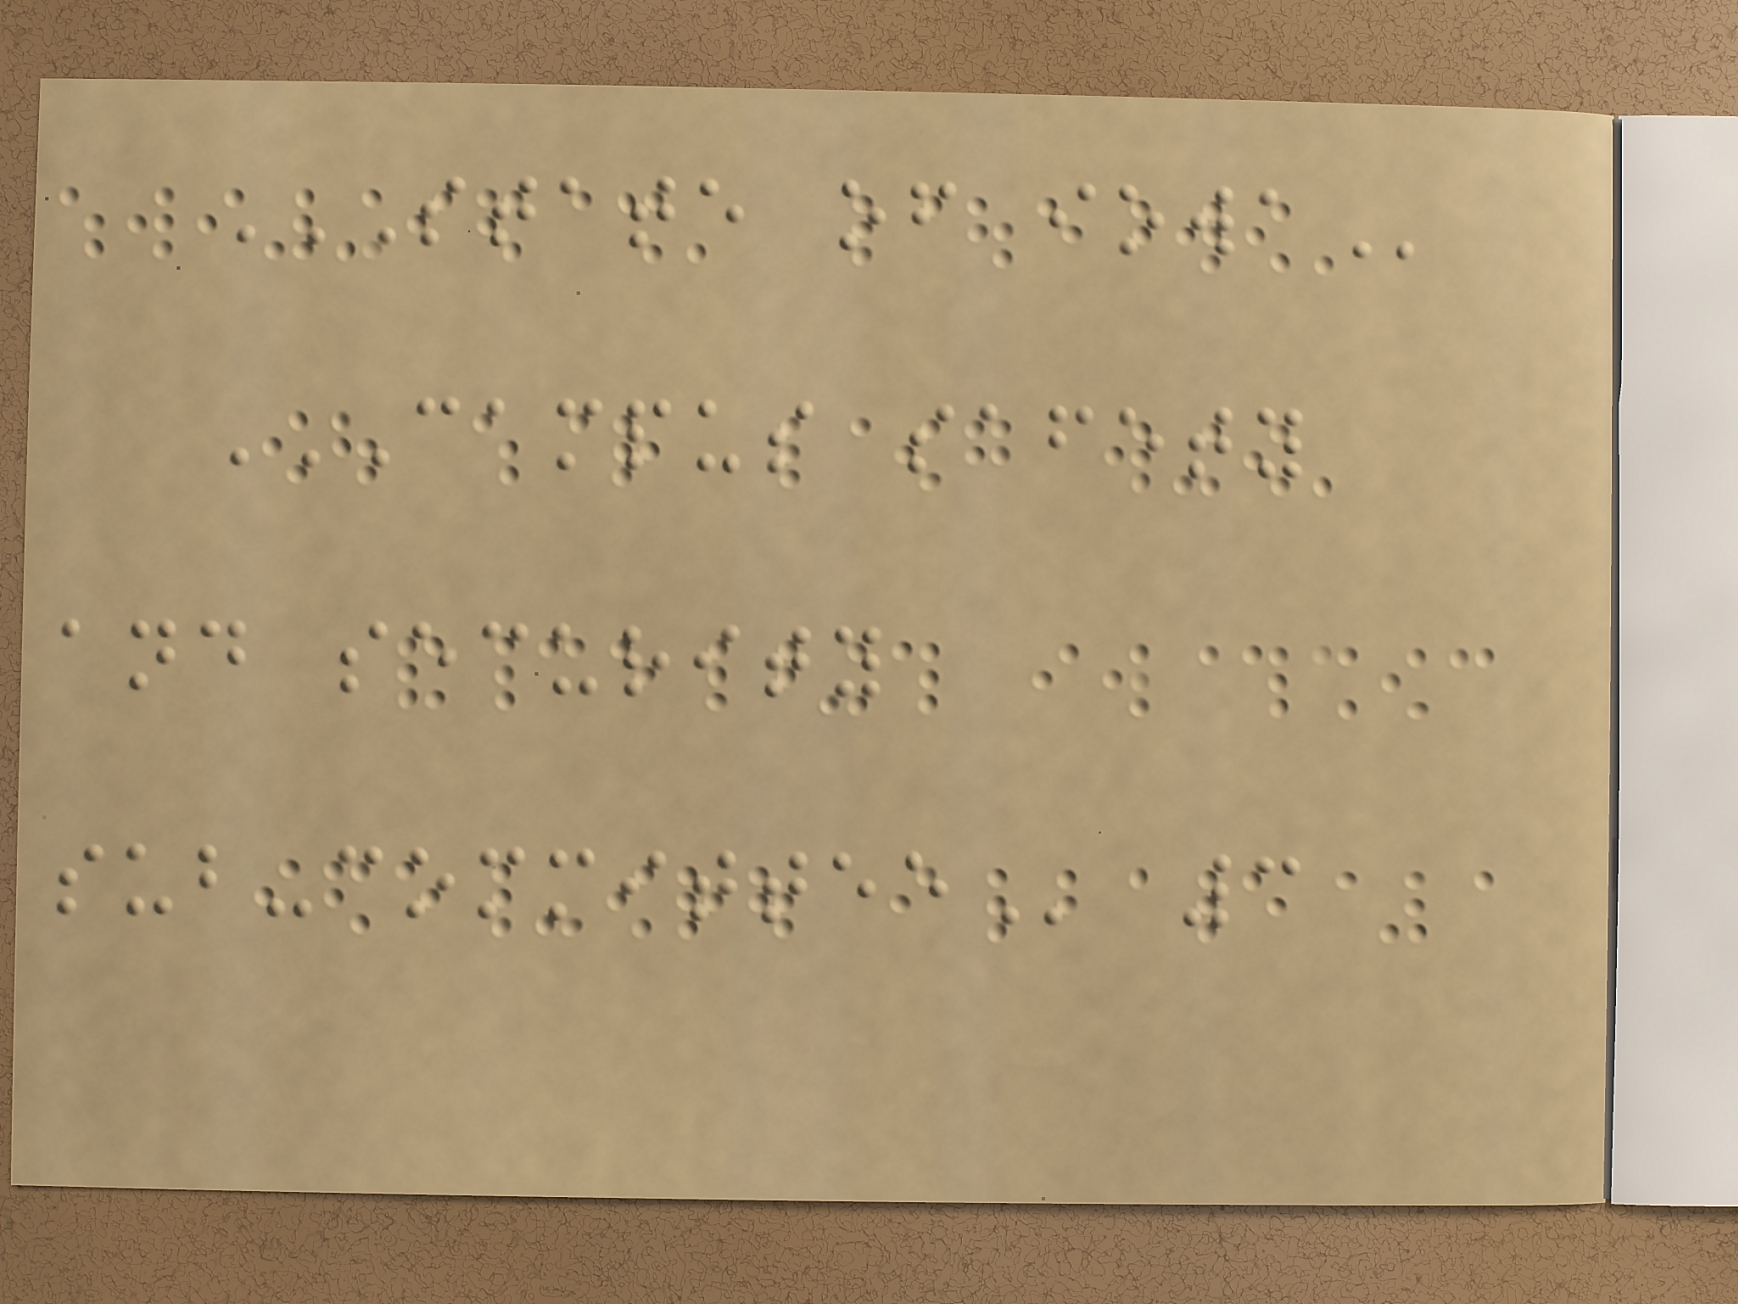STATE OF IOWA
CAMPUS SAFETY
AND SECURITY
SUB-COMMITTEE 3
